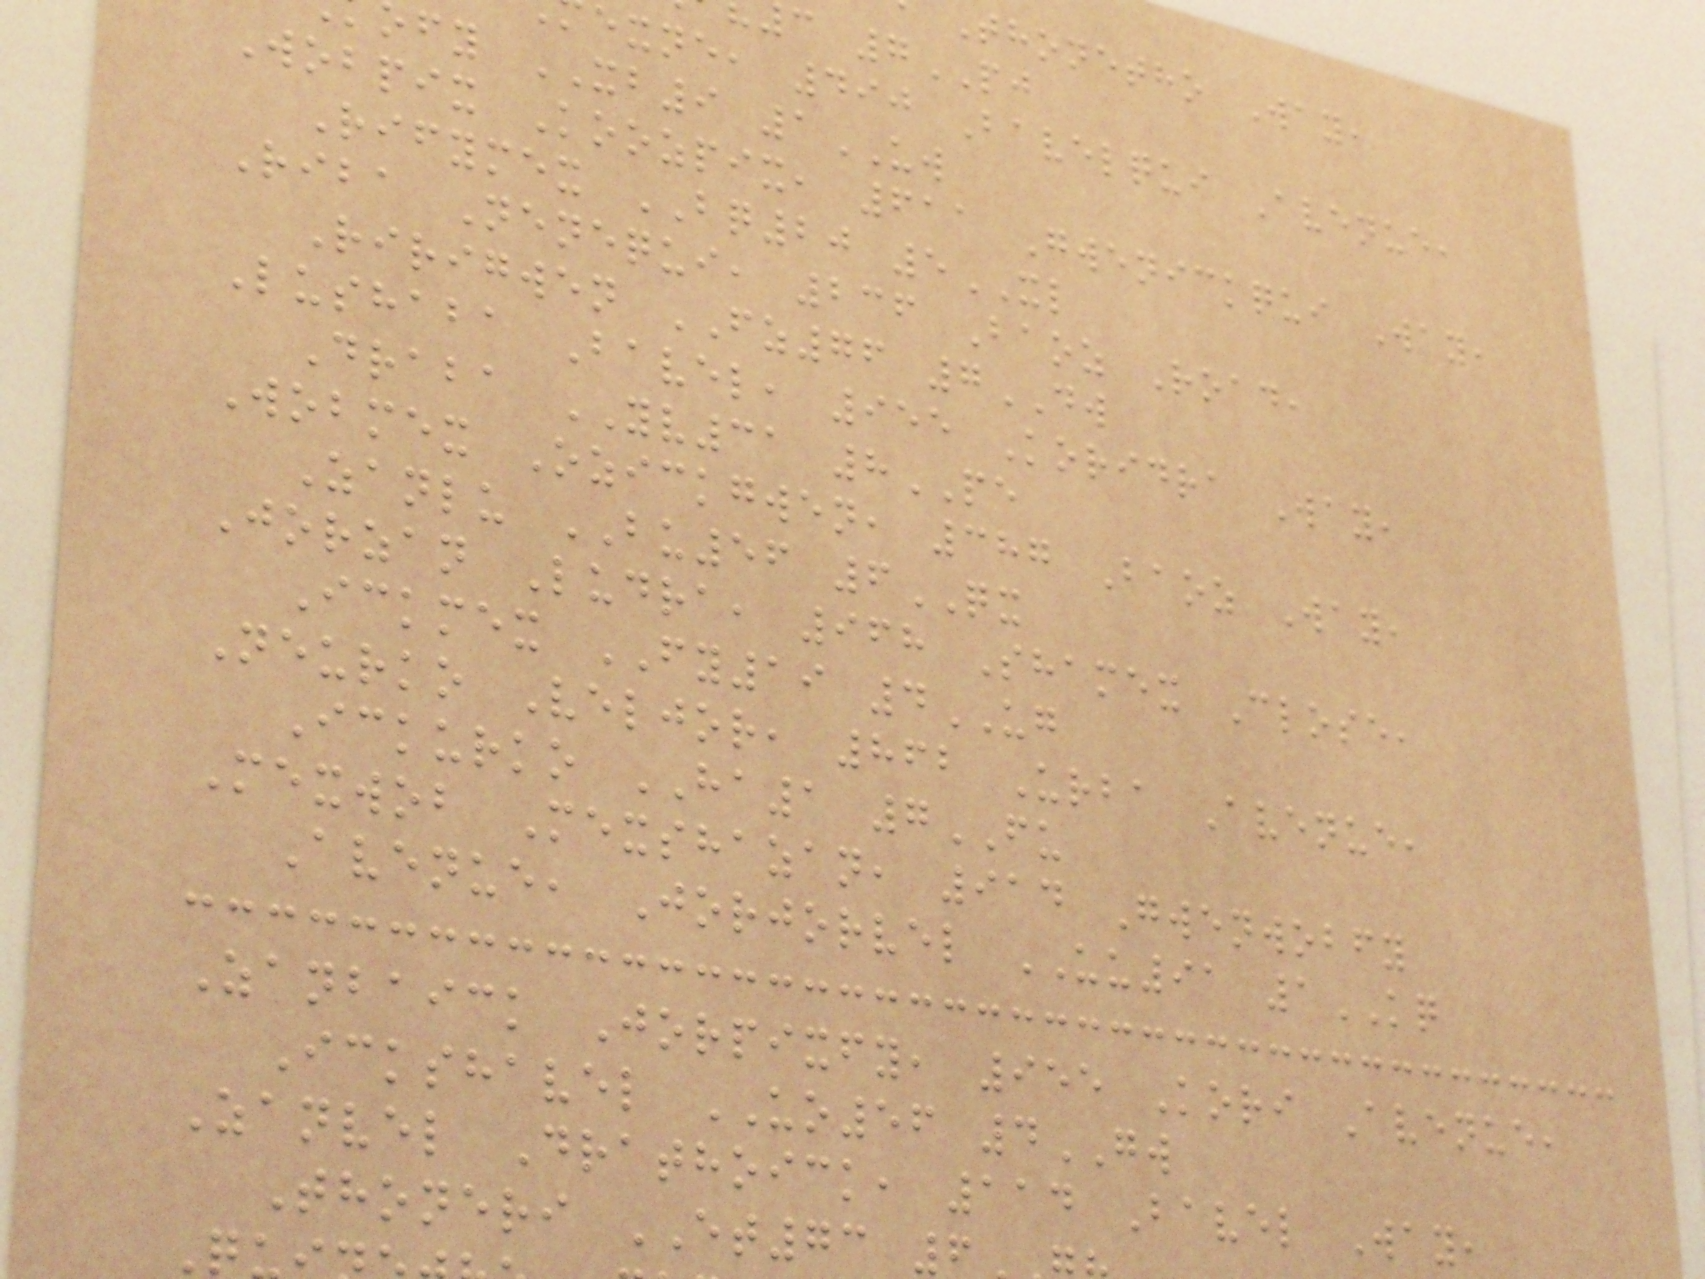Thonetho Way,
c 7PJ
exne, 490 Bavelqui Avenue,
fy XB9 1UW
Wobpix Koozpix, 611 Gwenickqui Way,
Rifymex BQ20 5XL
Riba Nenequi, 236 Baoz Road,
Ririgwen FZ76 7DW
Lushaba Bavel, 955 Koridra Way,
Draba YV31 8PE
Wobmex Ozickgwen, 387 Baoz Way,
Zanlu BU56 6QX
Jorzan Ludra, 968 Shamex Close,
Ickmex FY19 4UG
Neurko Veljor, 862 Urba Avenue,
Ickurko HA1 7FU
Mexwob Mexshazan, 914 Gwenwobfy
Avenue, Jorjorvel UU91 1KQ
Zanbaick Jorpixfy, 955 Kori Avenue,
Ickshavel UO56 4GW
Zanvel Drathoick, 114 Bavel Way,
Thoneri ET73 6
